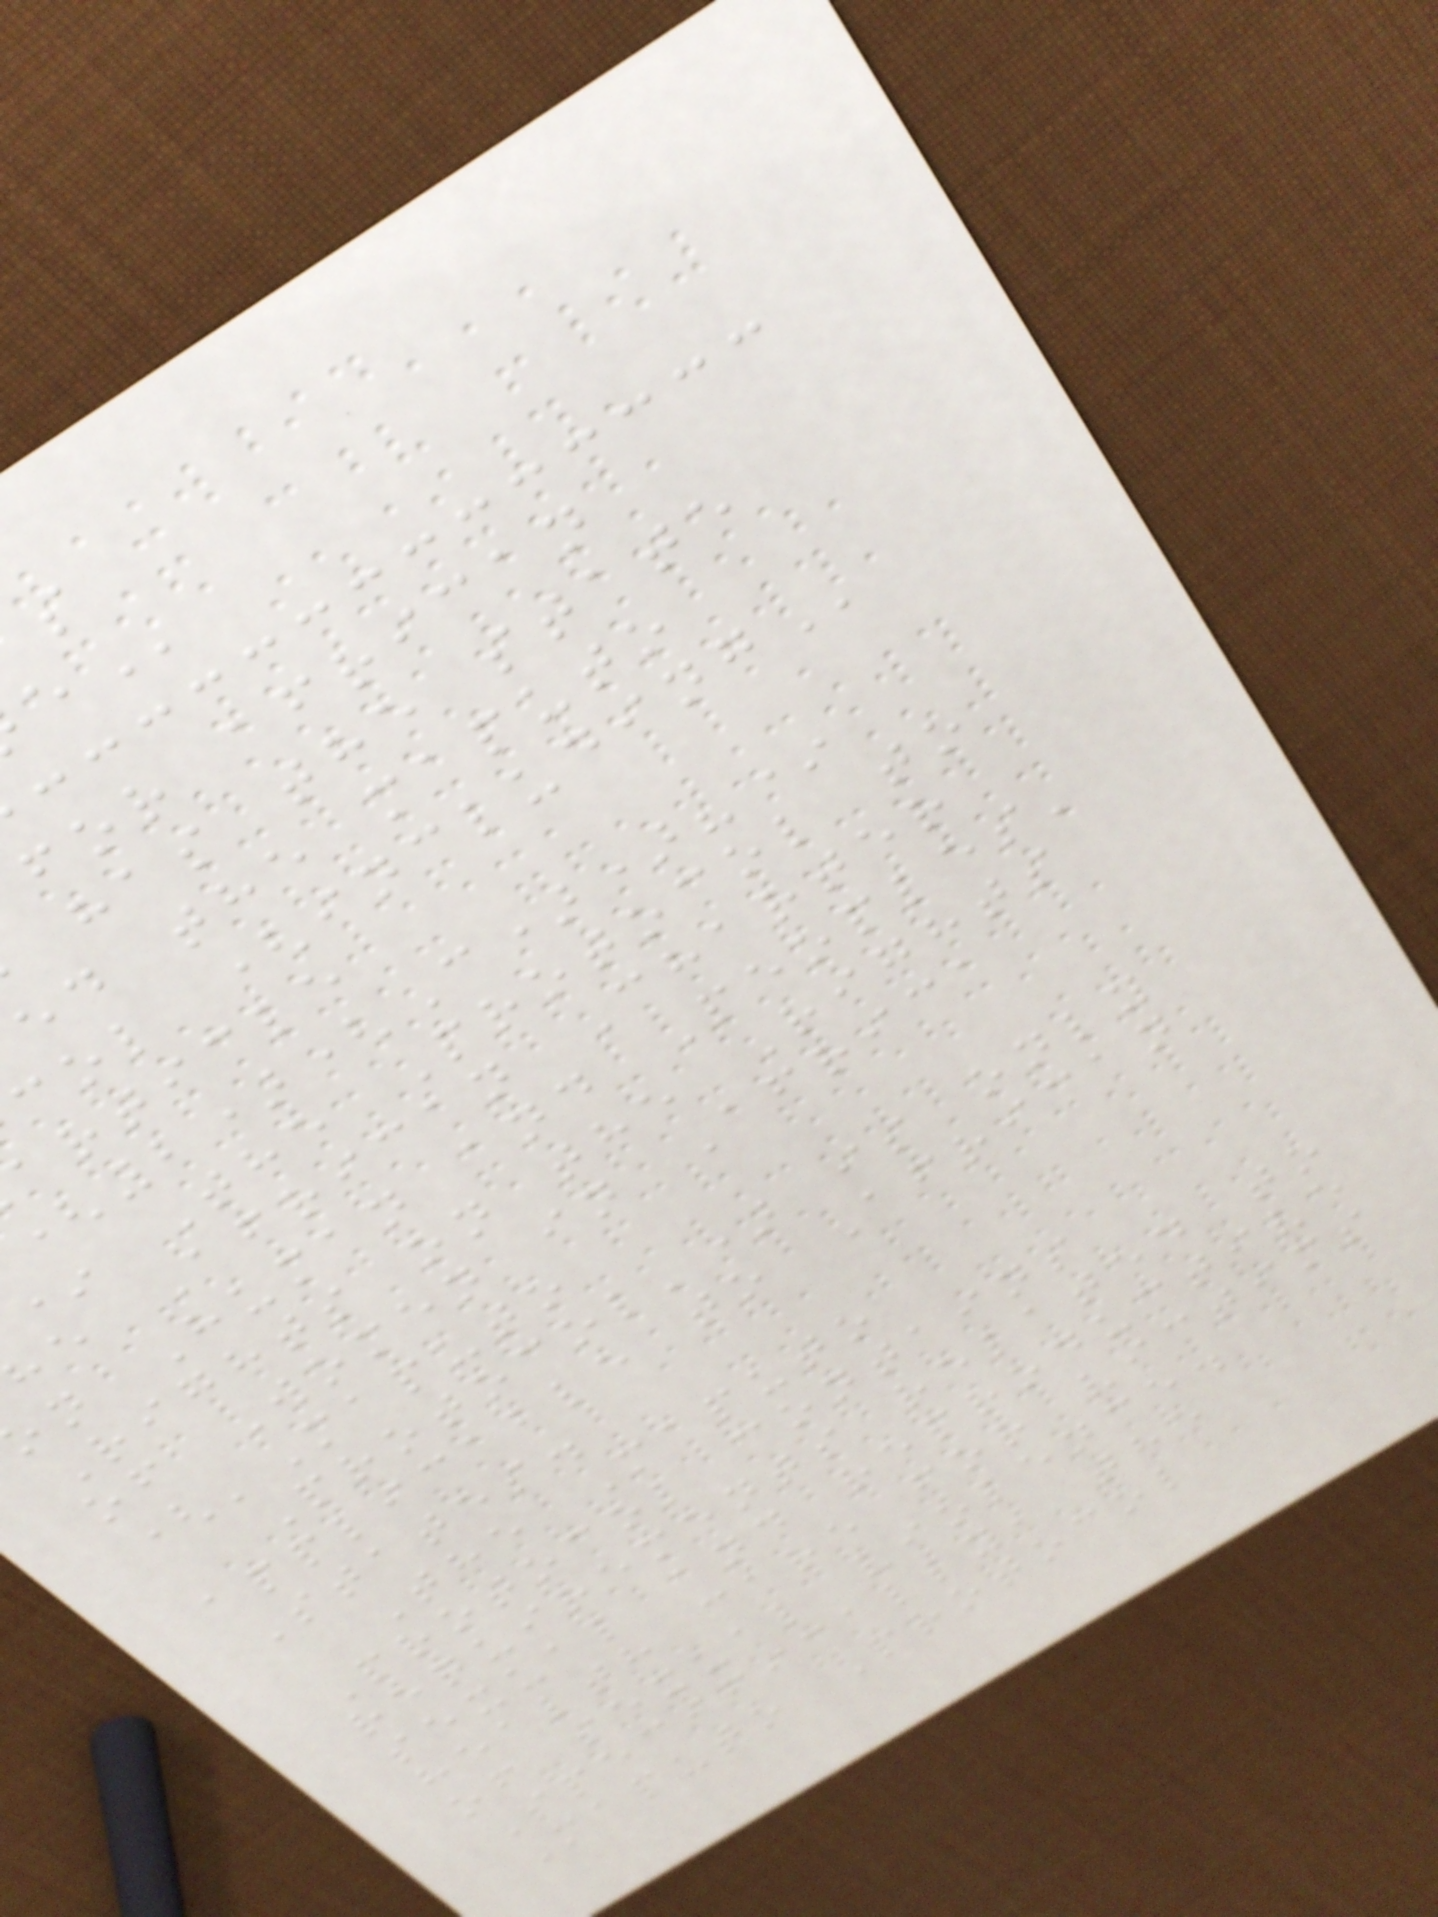for african
has the state
ed the maputo
article
(2)(C))?*
* The Protocol to
he African Charter
n Human and Peoples'
Rights on the Rights
of Women in Africa
('Maputo
Protocol') is only
applicable to African
States.
The Maputo
Protocol contains
requirements related to
sexual and reproductive
health care for victims
of sexual violence.
Specifically, the
Maputo Protocol
